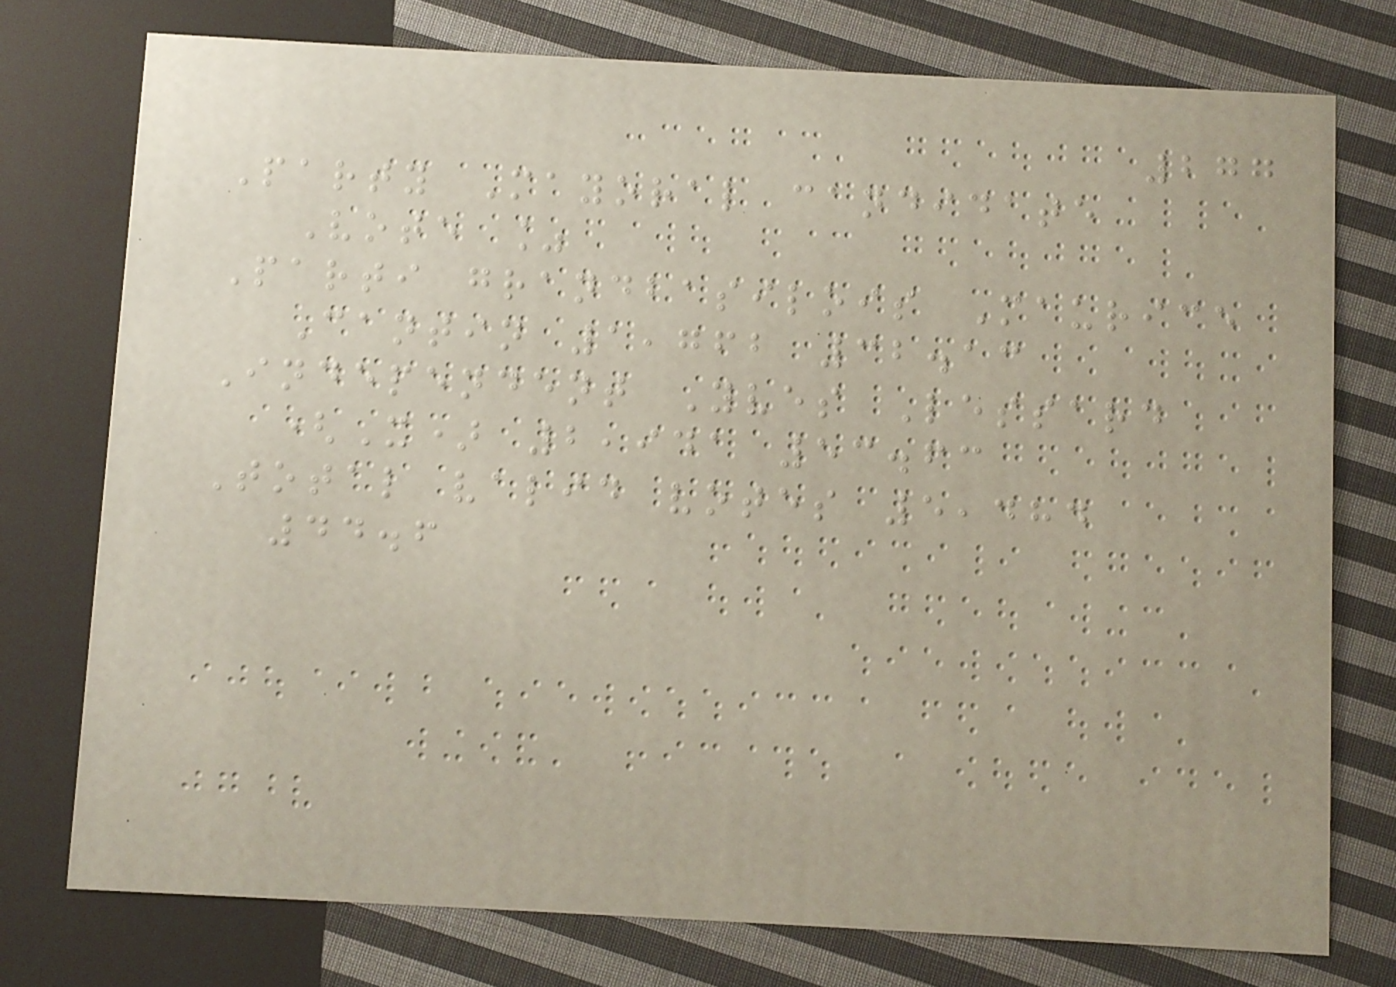277
Party Mayoral candidate
Vote %
Parti grandbasilois Maurice
Cantin 1,762 32.13
Independent Yves Lessard
(X) 2,941 53.63
Total valid votes 5,484
44.6
